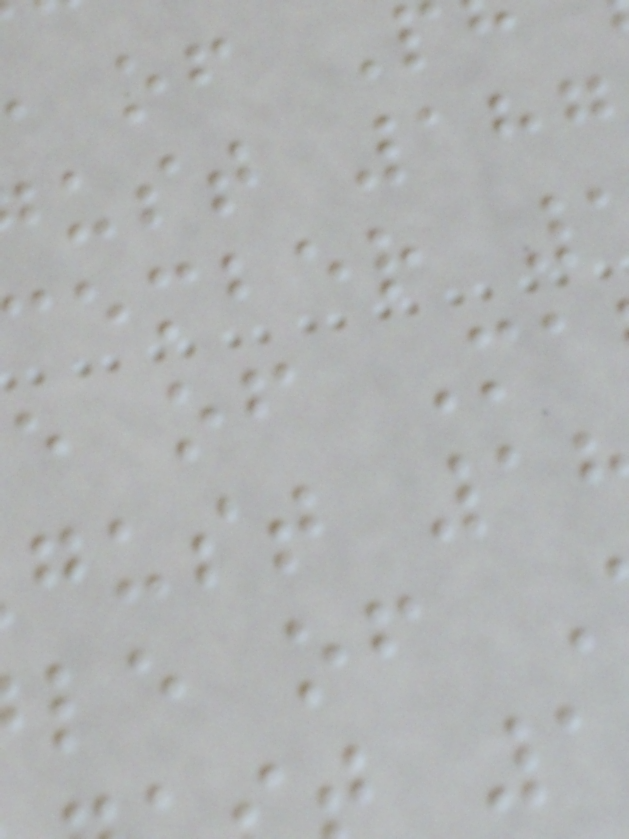ust 187
e of Ma
gust 1
